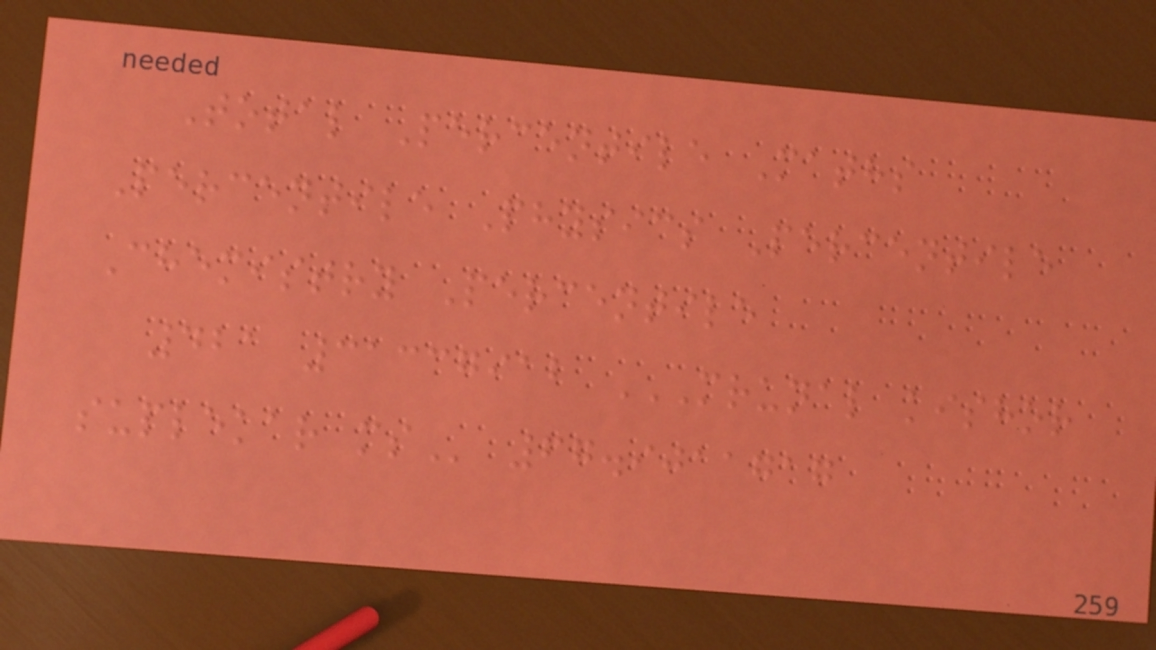Total Percentile Maths
Percentile Physics Percentile
Chemistry Percentile
421 31337912 MRUNAL KISHOR
SUPLEKAR MS 67.9011717
